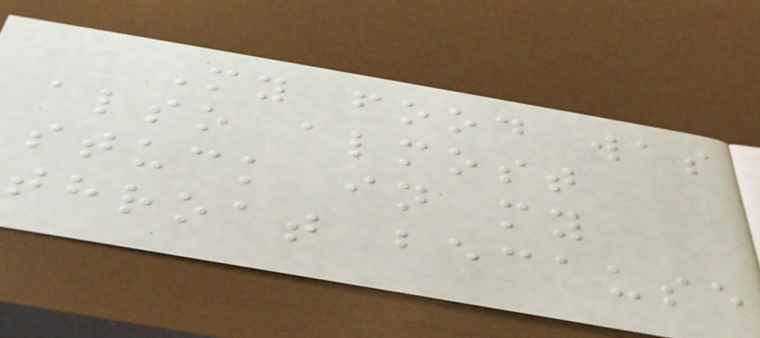My food was
also almost
stuck in my
throat because
